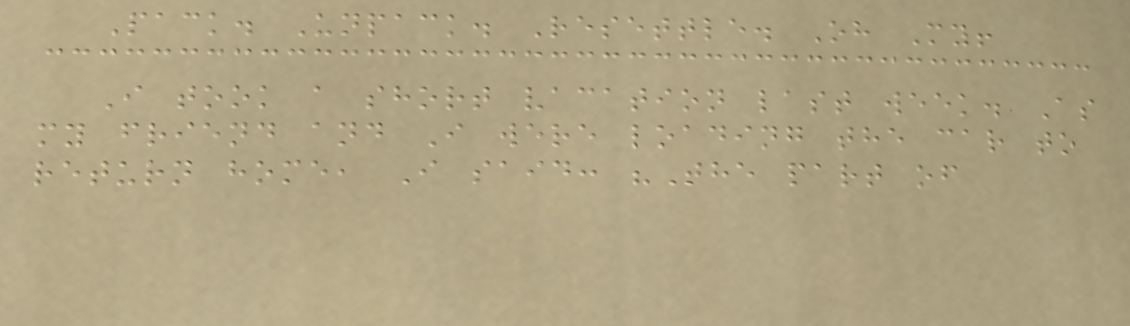Pack. Unpack. Resettle. Oh My!
I took a short vacation last week. As
my friend and I were loading the car to
return home, I said: "The part of
